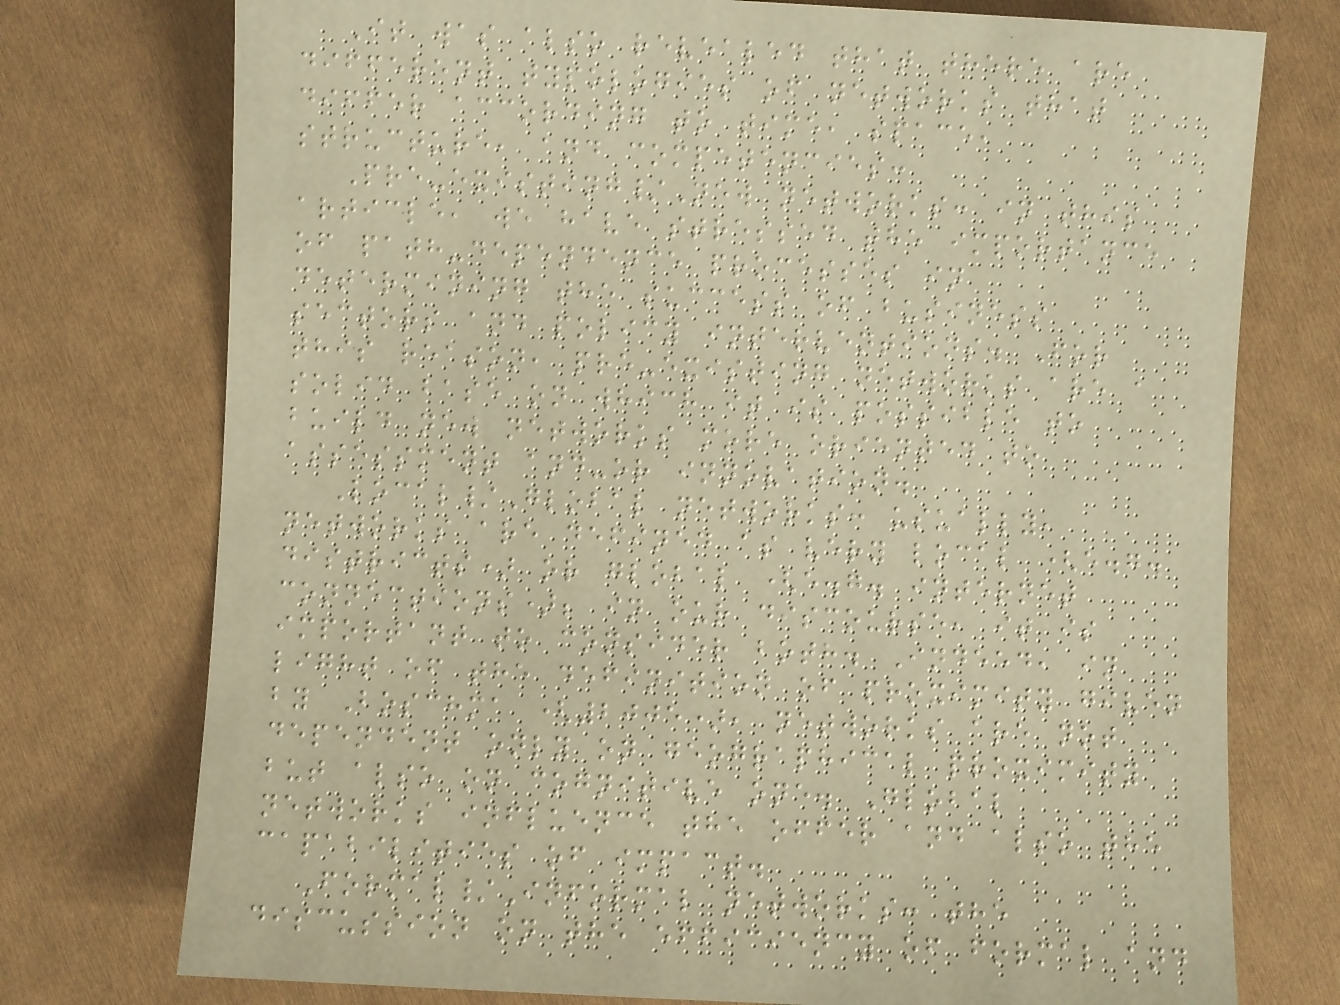It was also revealed that there are
different typologies of networks that
differ according to time, space,
structure, and competencies:
Pre-existing/New networks: in this
article, we have stressed the importance
of path-dependence processes in
determining the success of business
sectors and policy interventions. For
this reason, pre-existing networks are a
solid base on which it is possible to
build new networks more oriented to
assessment and-or innovation.
Local/Global networks: usually,
networks are defined as very local (e.g.
districts) or global (e.g. internet
connections); in our discourse, it is
important to consider both. Indeed, in
light of the definition of proximity given
by Boschma (2005), networks are not
dependent only on geographical proximity
but also on cognitive one. Global
networks influence the offer and also the
capabilities of impact.
Formal/Informal networks: the
discussion on the efficiency of formal and
